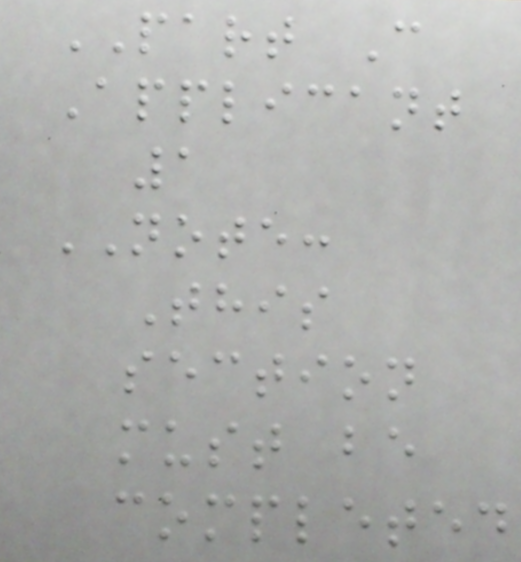PART C
Applicant
1
NOTE:
This
section
must be
completed
